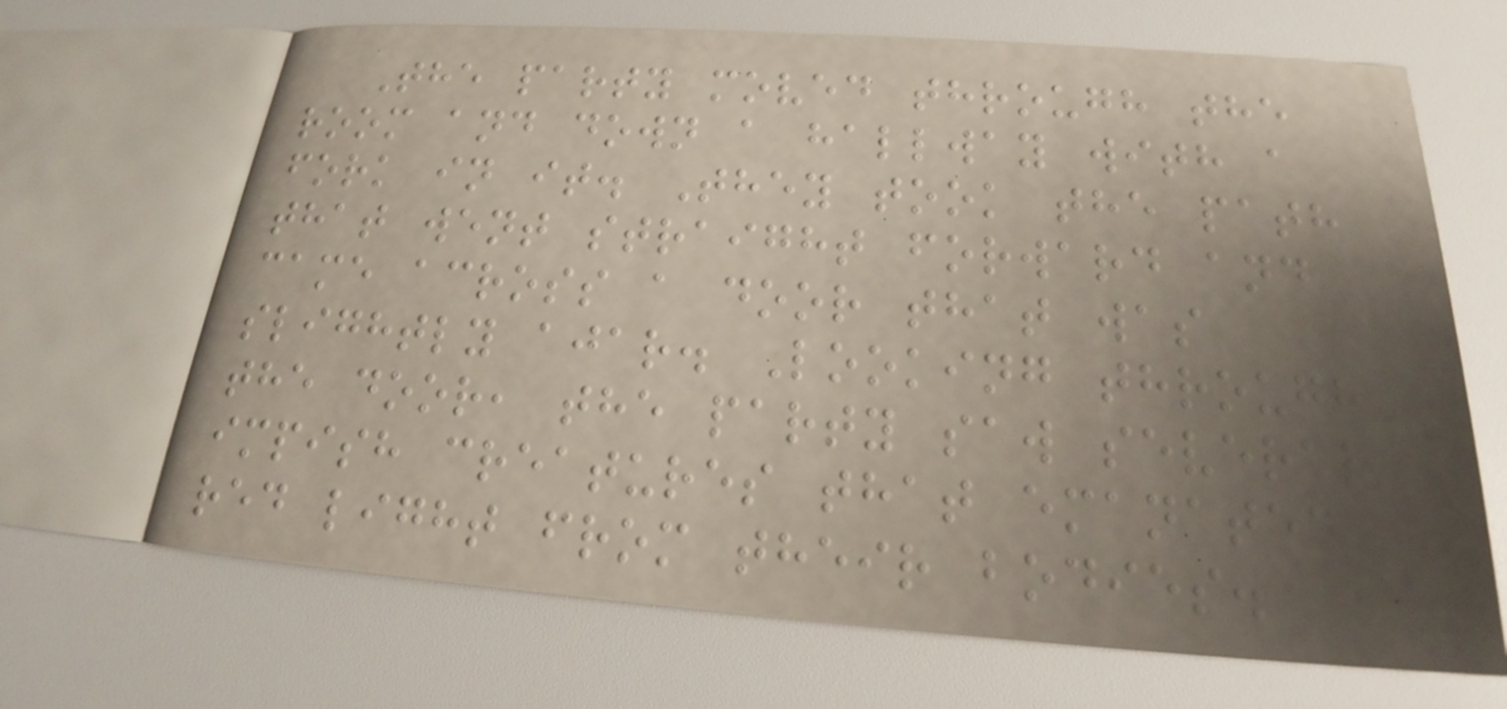The party moved through the
room and down a hallway with a
fork in it. They took the path
that went straight forward and
came across a door that was
slightly ajar. Looking through
the door, the party saw several
impish creatures that emanated
red light from their bodies.
